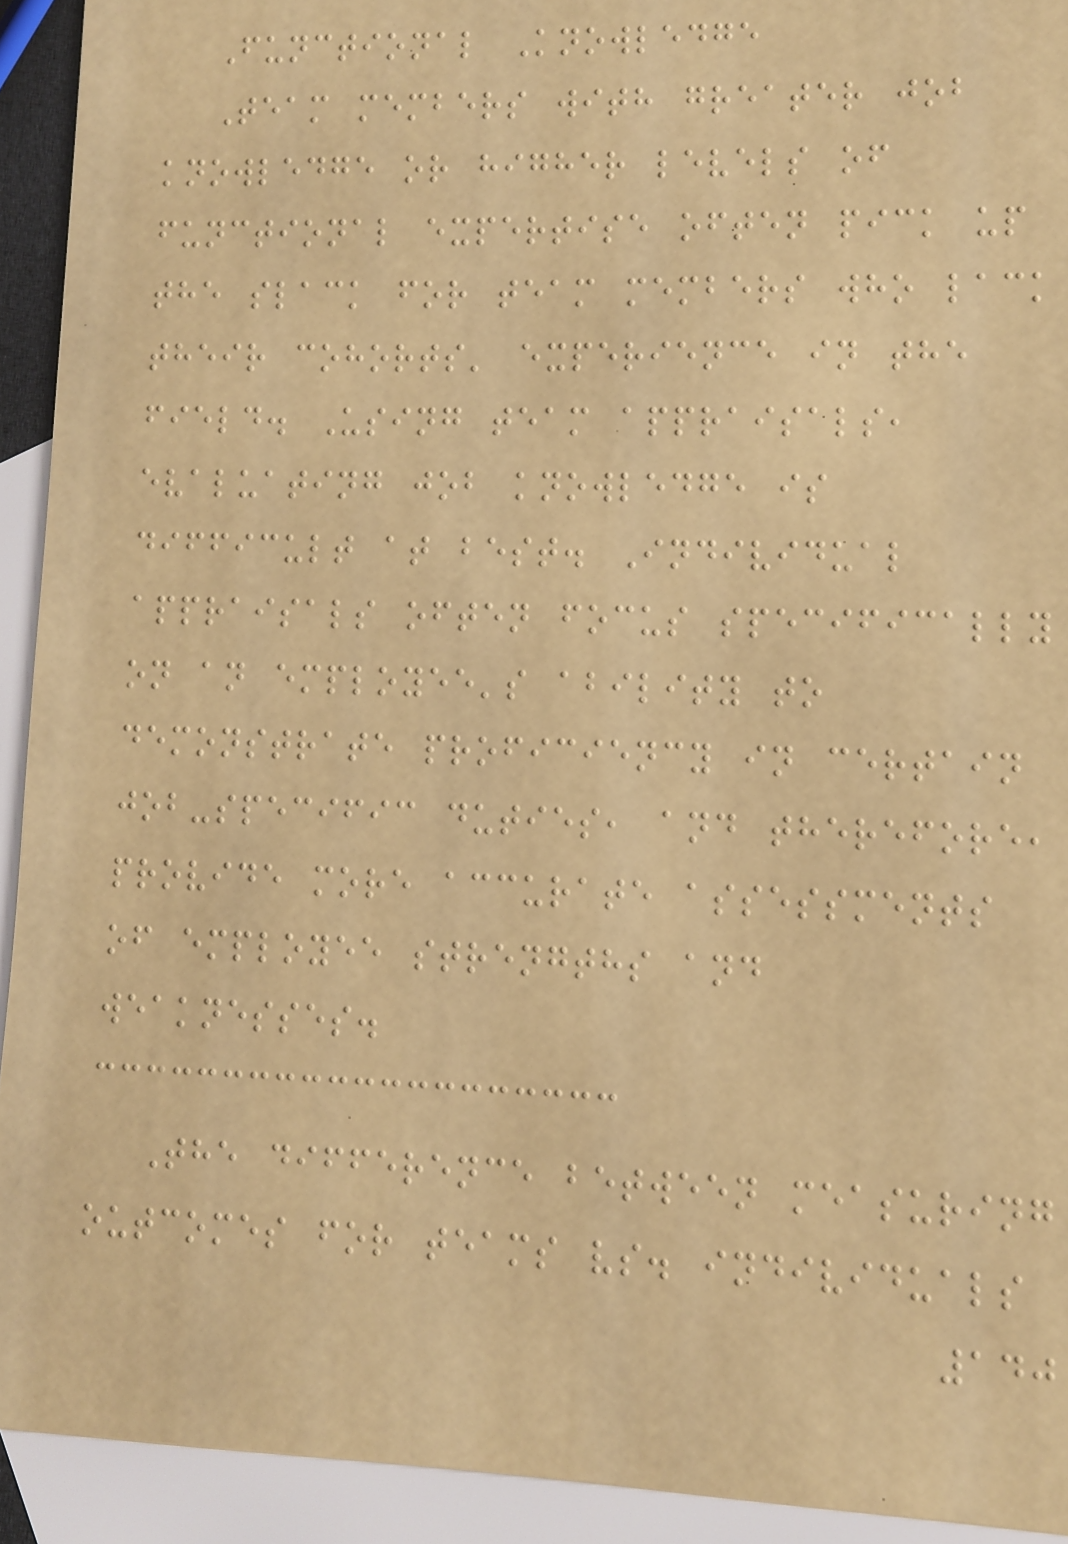Functional Knowledge
Team members with greater job
knowledge or higher levels of
functional expertise often pick up
the slack for team members who lack
their cohorts' experience in the
field. Using team appraisals,
evaluating job knowledge is
difficult at best. Individual
appraisals often focus specifically
on an employee's ability to
demonstrate proficiency in certain
job-specific duties, and therefore,
provide more accurate assessments
of employee strengths and
weaknesses.
The difference between measuring
outcomes for teams vs. individuals
140
